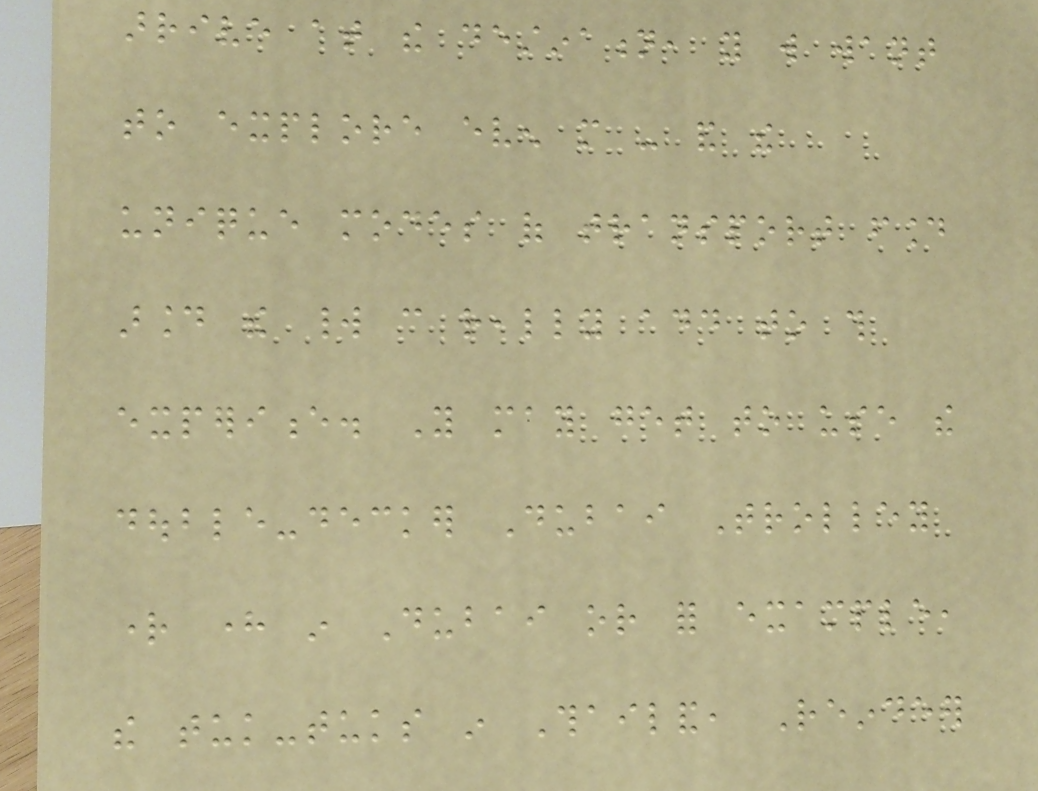arrive at the destination, you will want
to explore even more - and the
unique modes of transport found
around the world can really add to this
experience. You may get to use the
double-decker Dubai Trolley
right here in Dubai or for example,
the tuk-tuks in Thailand, Reindeer
